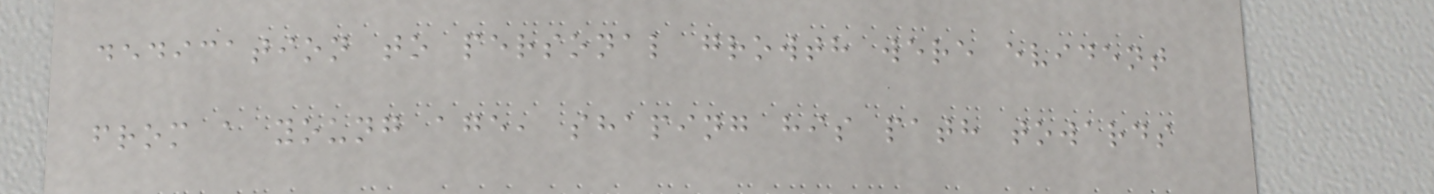dedication to personal growth were evident
from a young age, shaping his path towards
